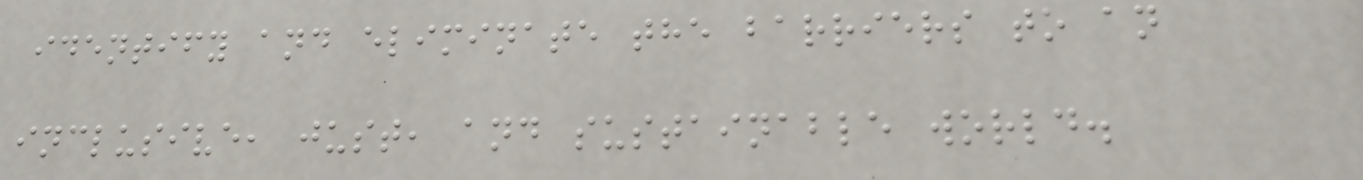identify and eliminate the barriers to an
inclusive, just, and sustainable world.
